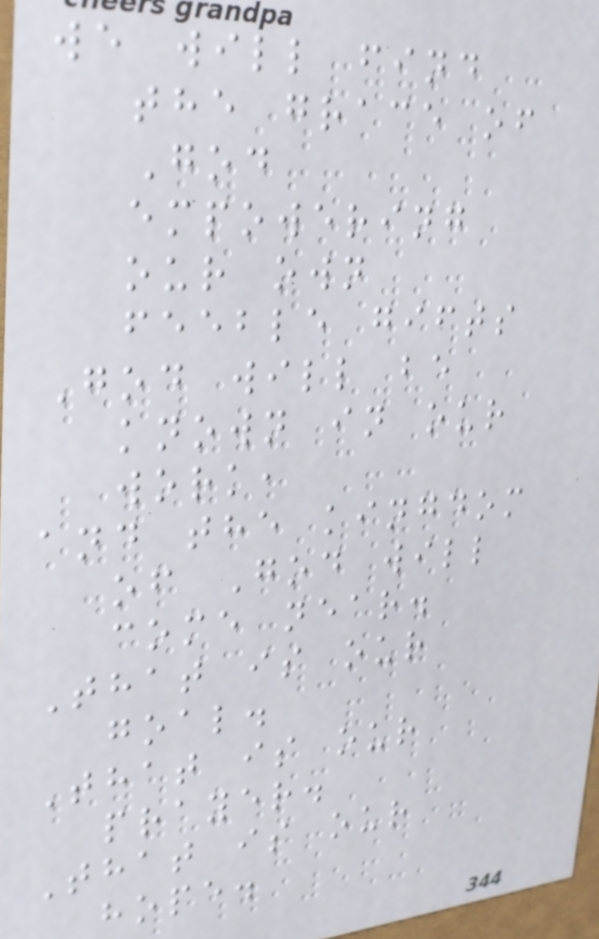we will find
the grace of
God
empowering
our own
feeble gifts
God will be
known in our
work,
and the kingdom
of God will
come near.
That is our
goal.
That is our
prayer.
That is our
hope.
